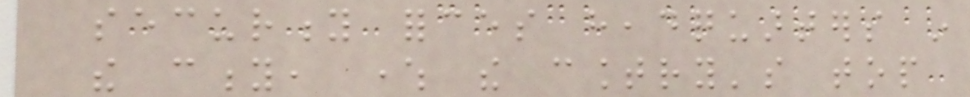security forces headquarters in
the city, where the country's top
